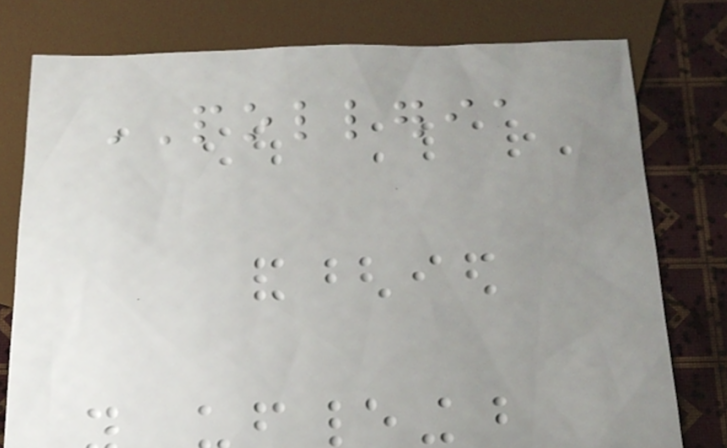POLLERIA
